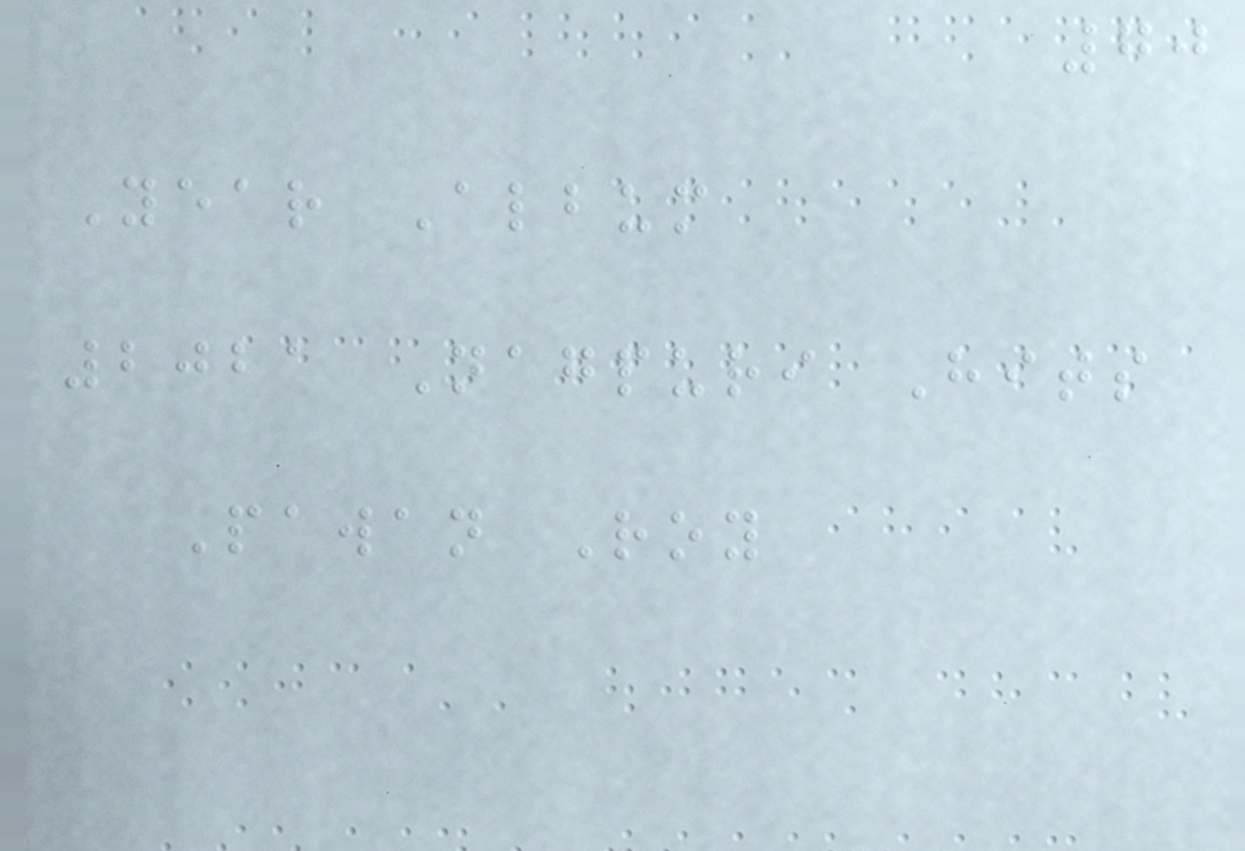70
Year Album
2021 Nagpuri Hits
Pawan Roy
